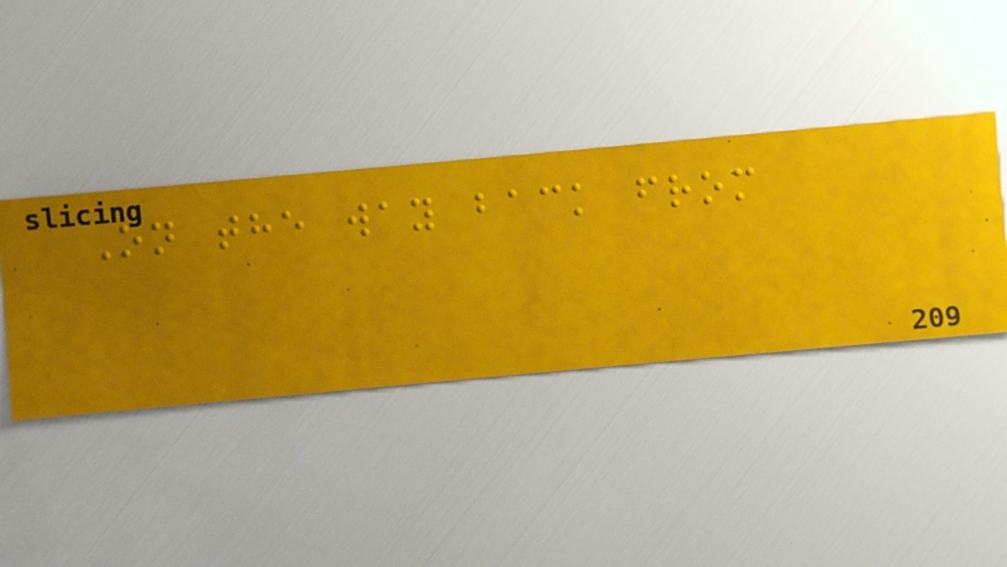On the way back from
